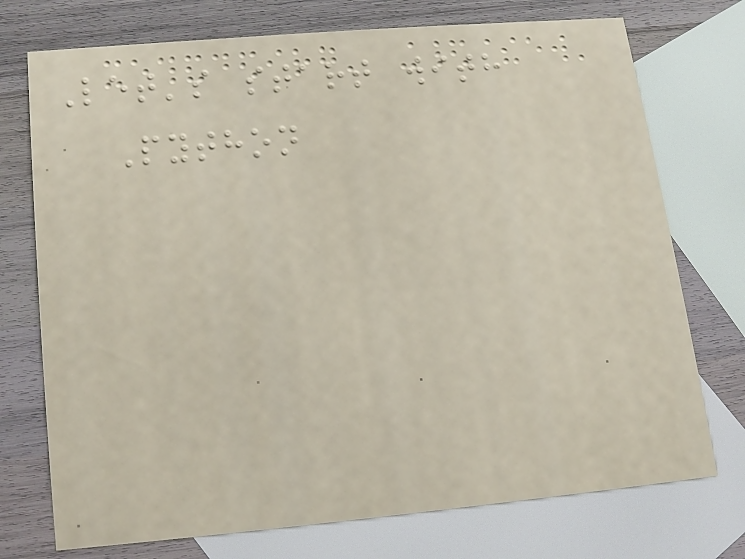Let's start with
Python
